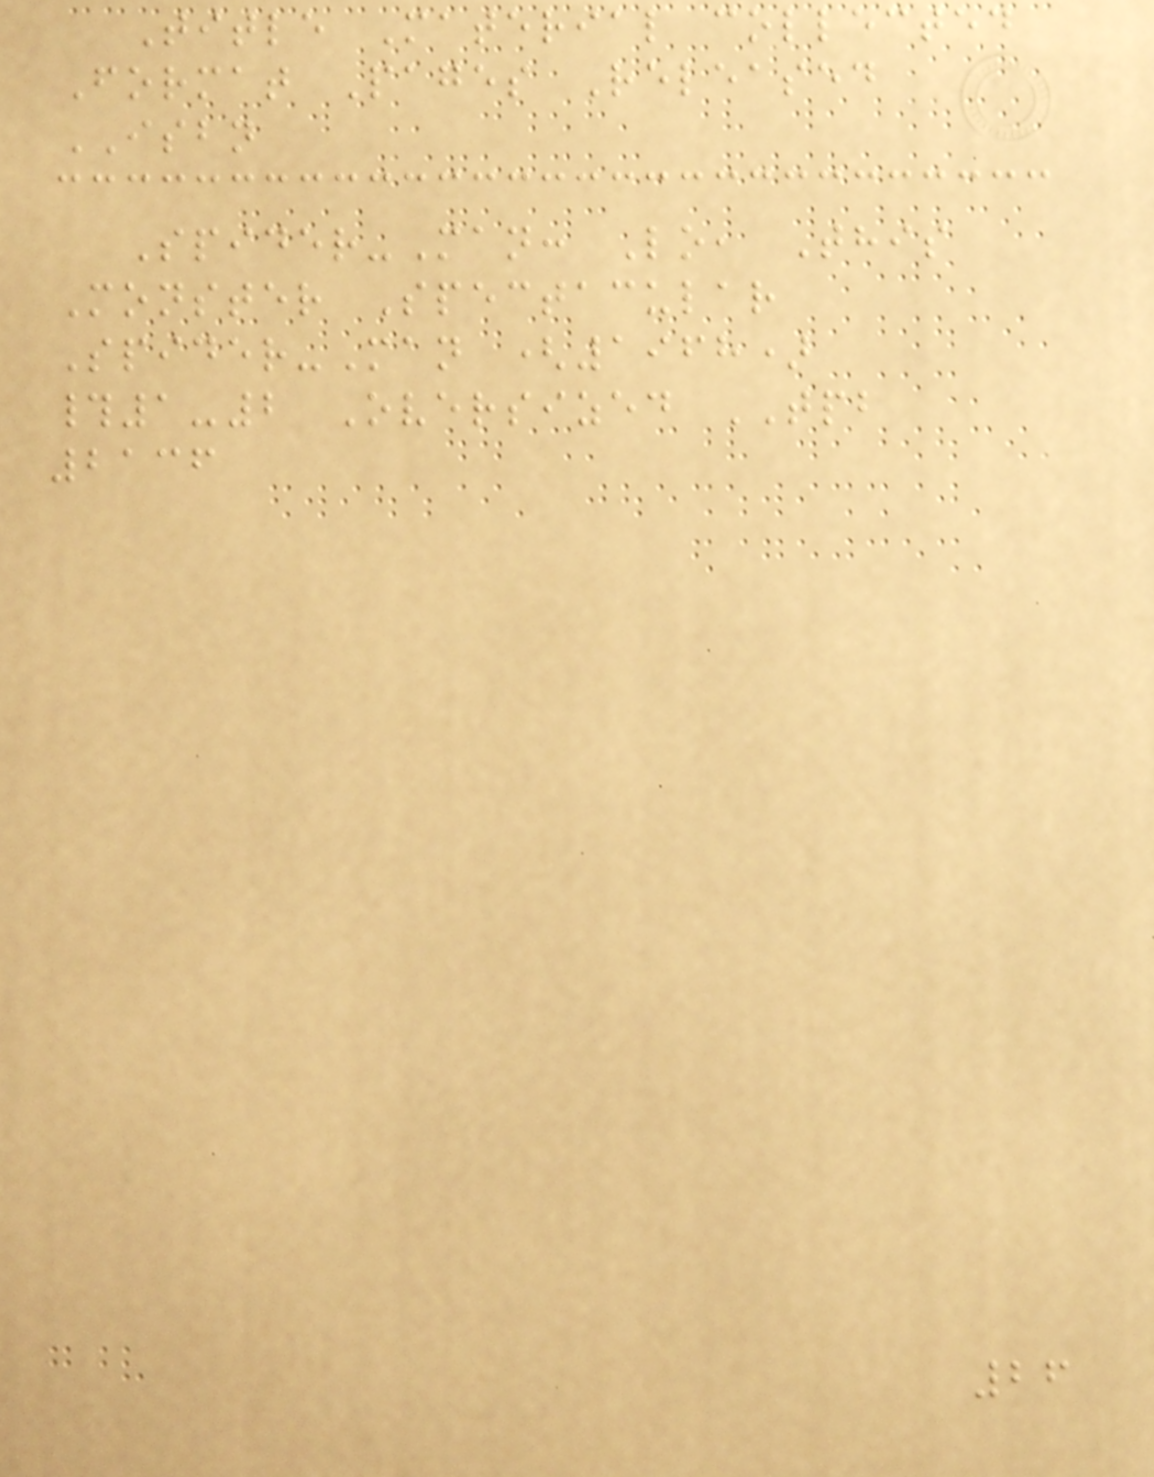Title Material collected
Format Pages Released
ISBN
Spider-Man: Lo, This
Monster Spectacular
Spider-Man (1968)
#1-2 Oversized TPB
2136
26
